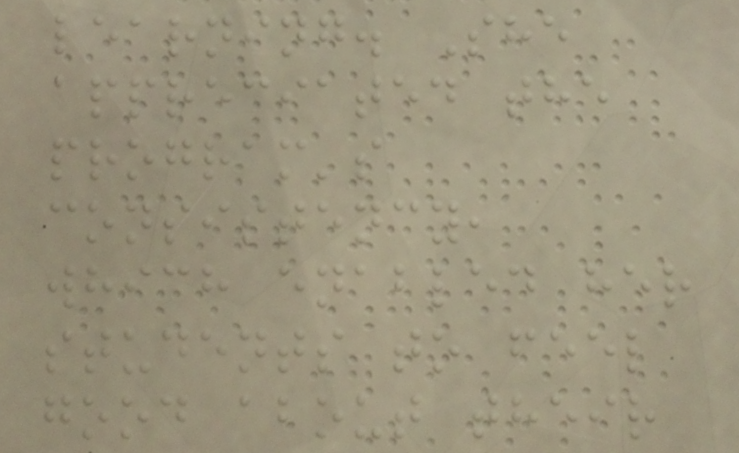learning. She
appreciated the
program's
consistency,
which enabled her
students to feel
good about their
